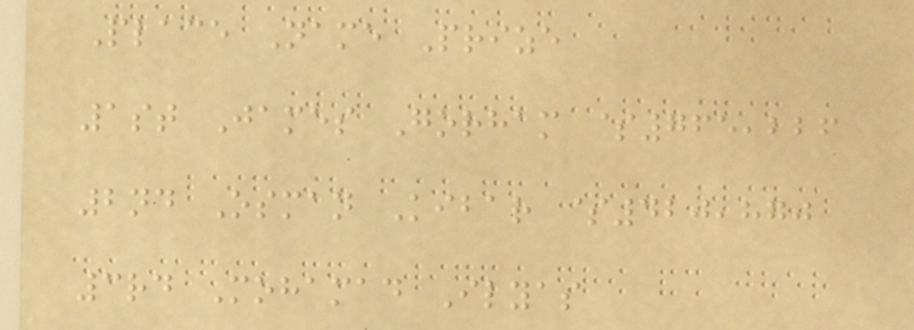Place Name Prize
1st James Gorham $765,226
2nd Osman Kibar $420,870
3rd Mohamad Ilyas
